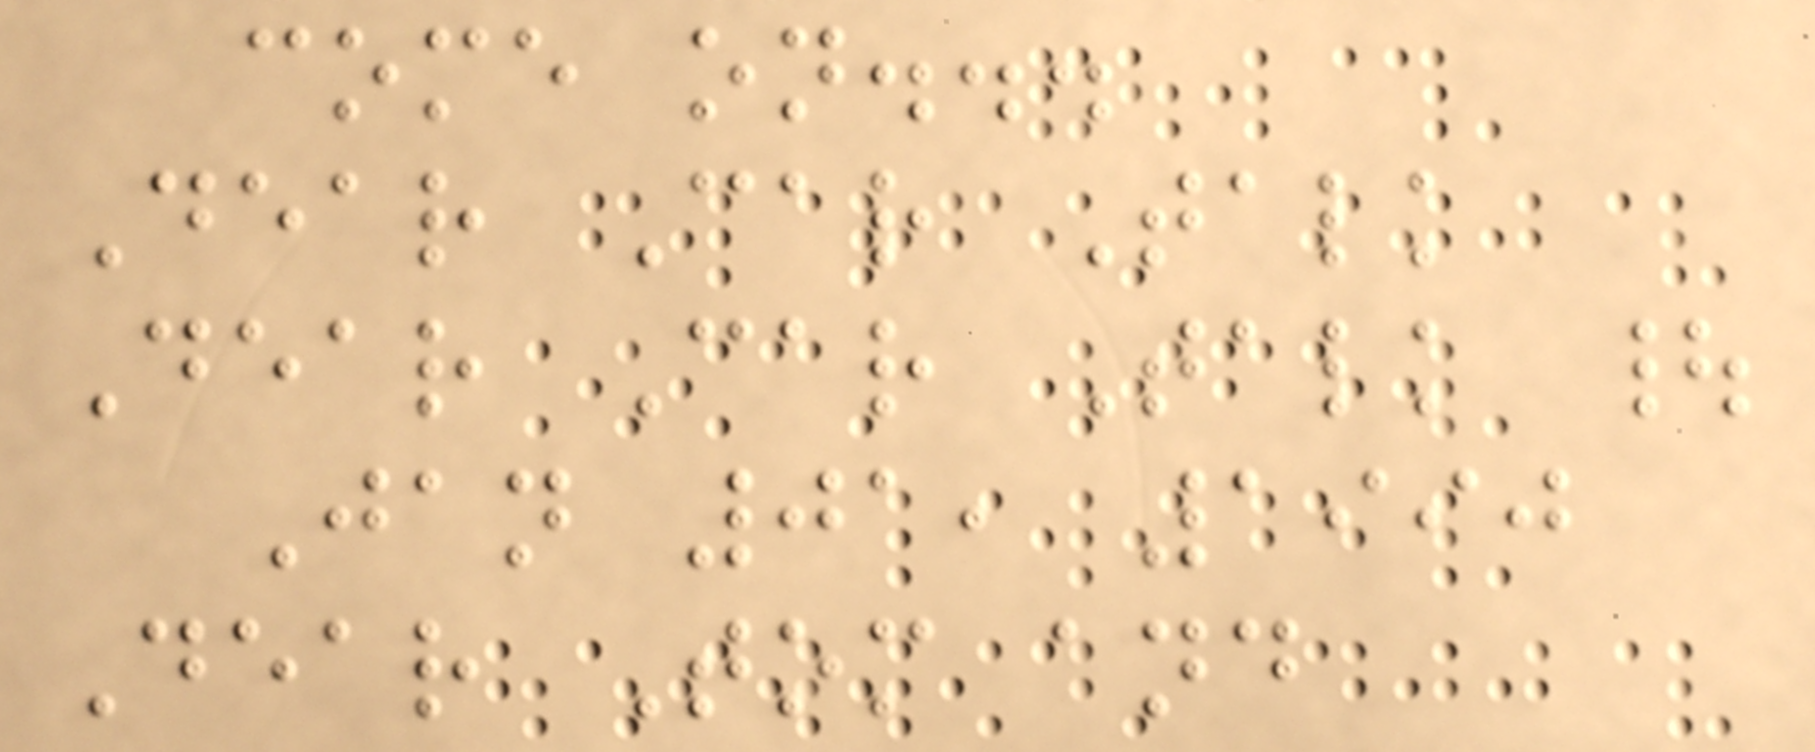come on...
Dear Car Talk
Dear Car Talk |
Jan 01, 1990
Dear Tom and
